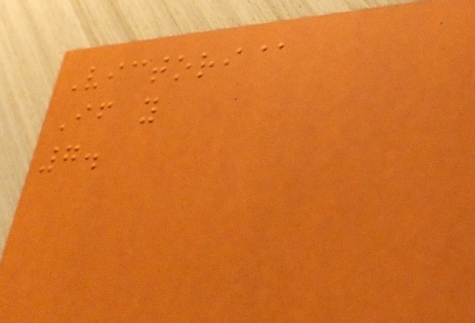Victori@
If you
7.
